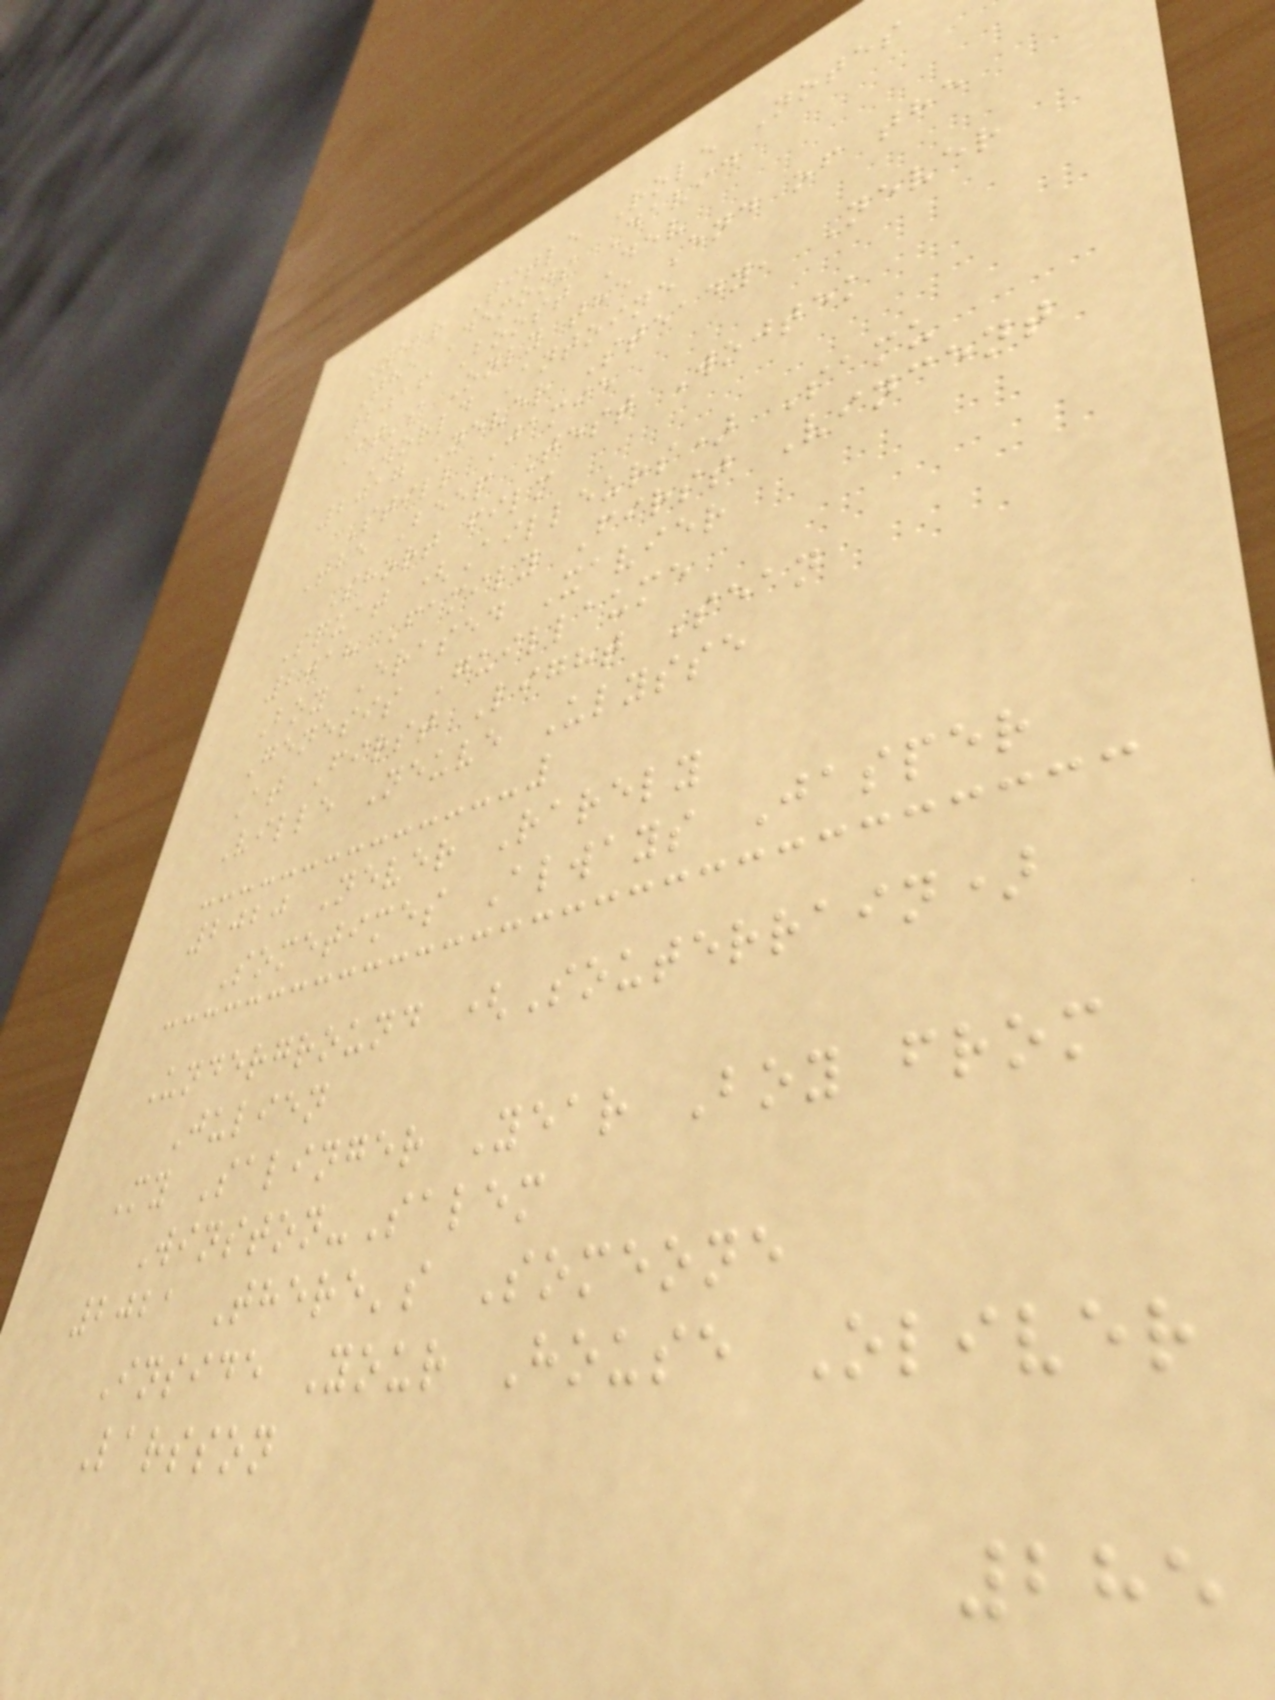Year Title Role Notes
The Demons David
2016 Boost Dev
It's Only the End of the
World Antoine
2017 Never Steady, Never
Still Jamie
The Beep Test Wojtek
Short film
Squat (Ailleurs) Samu
2018 Family First Vincent
Boy Erased Xavier
Genesis Guillaume
At First Light Sean
Ville Neuve Ulysse
2020 Never Rarely
Sometimes Always Jasper
Underground (Souterrain)
Julien
My Salinger Year Boy from
Winston-Salem
2021 There's Someone
Inside Your House Oliver
Larsson
285
